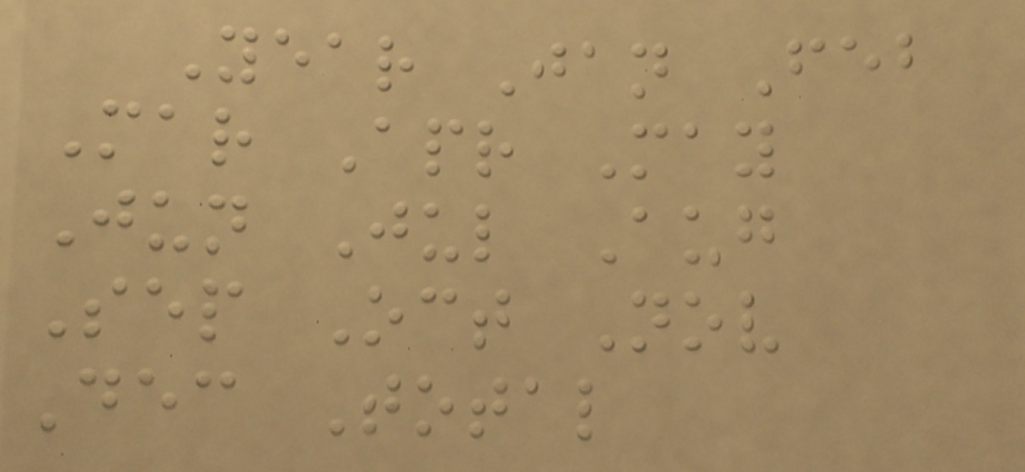Year Jan Feb
Mar Apr May
Jun Jul Aug
Sep Oct Nov
Dec Total
